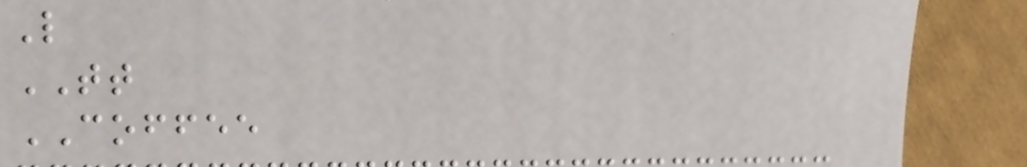L
TT
COFFEE
